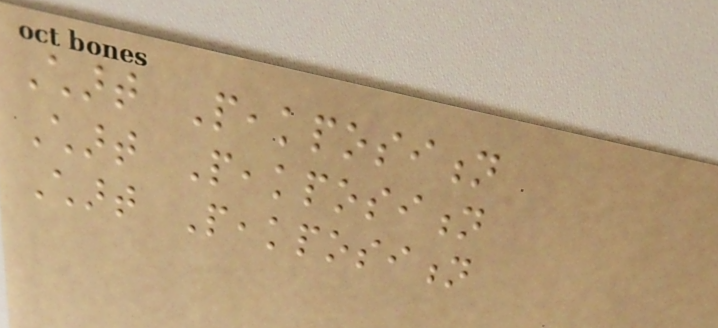Chart Peakposition
Chart Peakposition
Chart Peakposition
